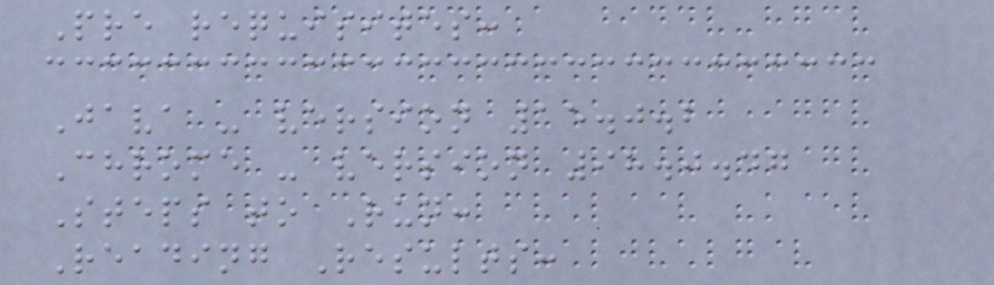Pre requisites:
Java - version 15.0.2
Chrome - version 98.0.47
Steps to Run:
Reading Results:
